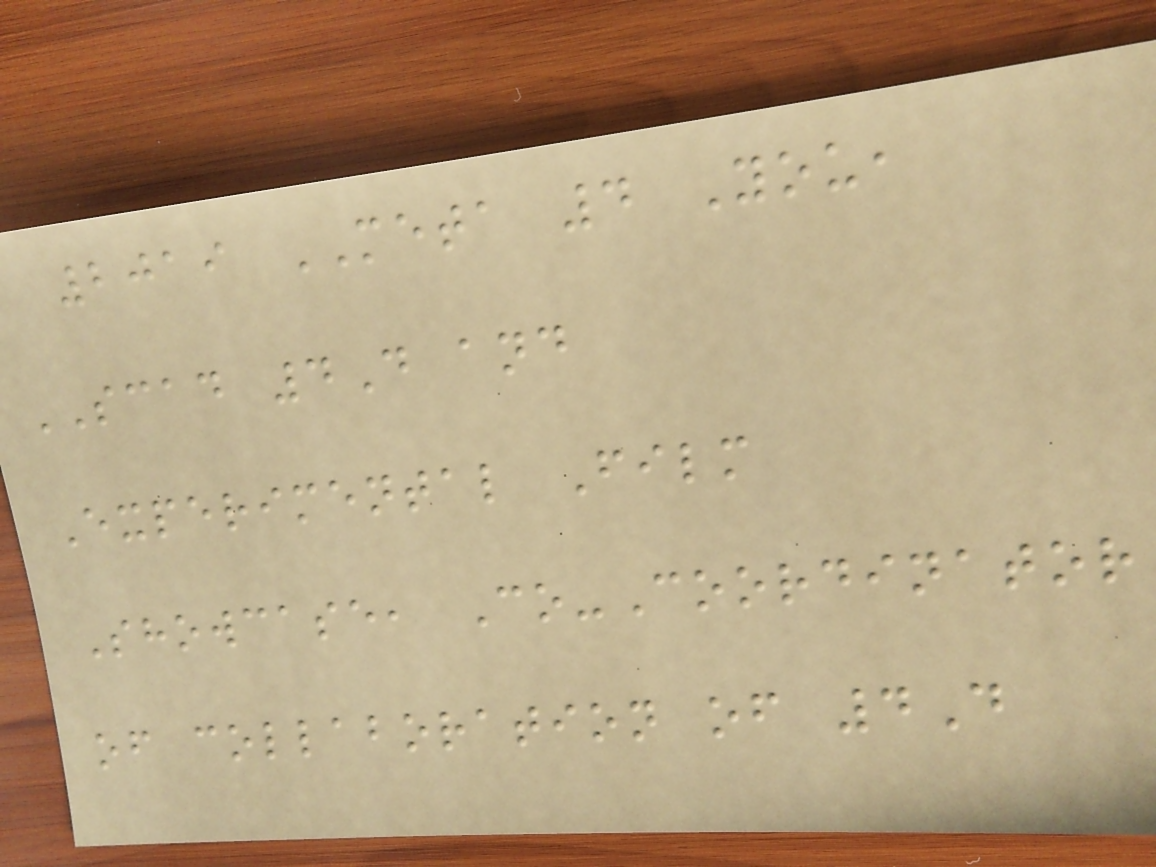2019 META 4 You,
SCAD 4D and
Experimental Film
Showcase, Co-Coordinator
of collaboration of 4D
